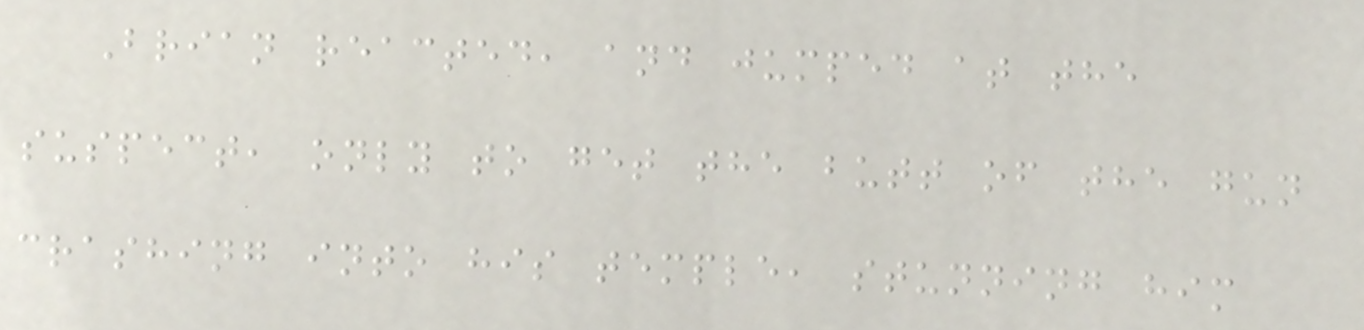Brian reacted, and jumped at the
suspect, only to get the butt of the gun
crashing into his temple, stunning him
